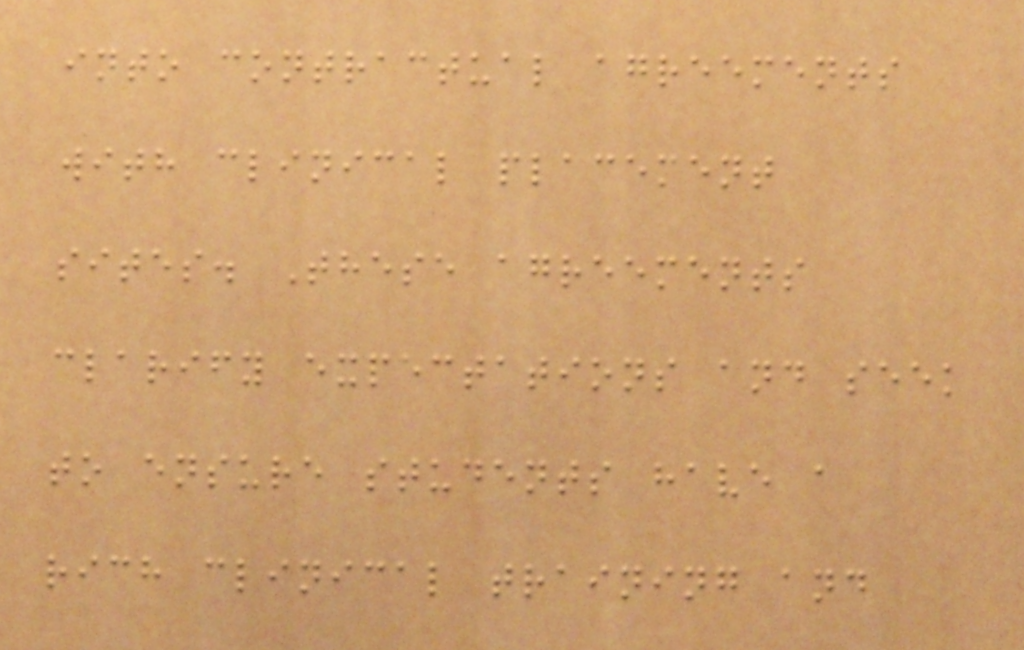into contractual agreements
with clinical placement
sites. These agreements
clarify expectations and seek
to ensure students have a
rich clinical training and
